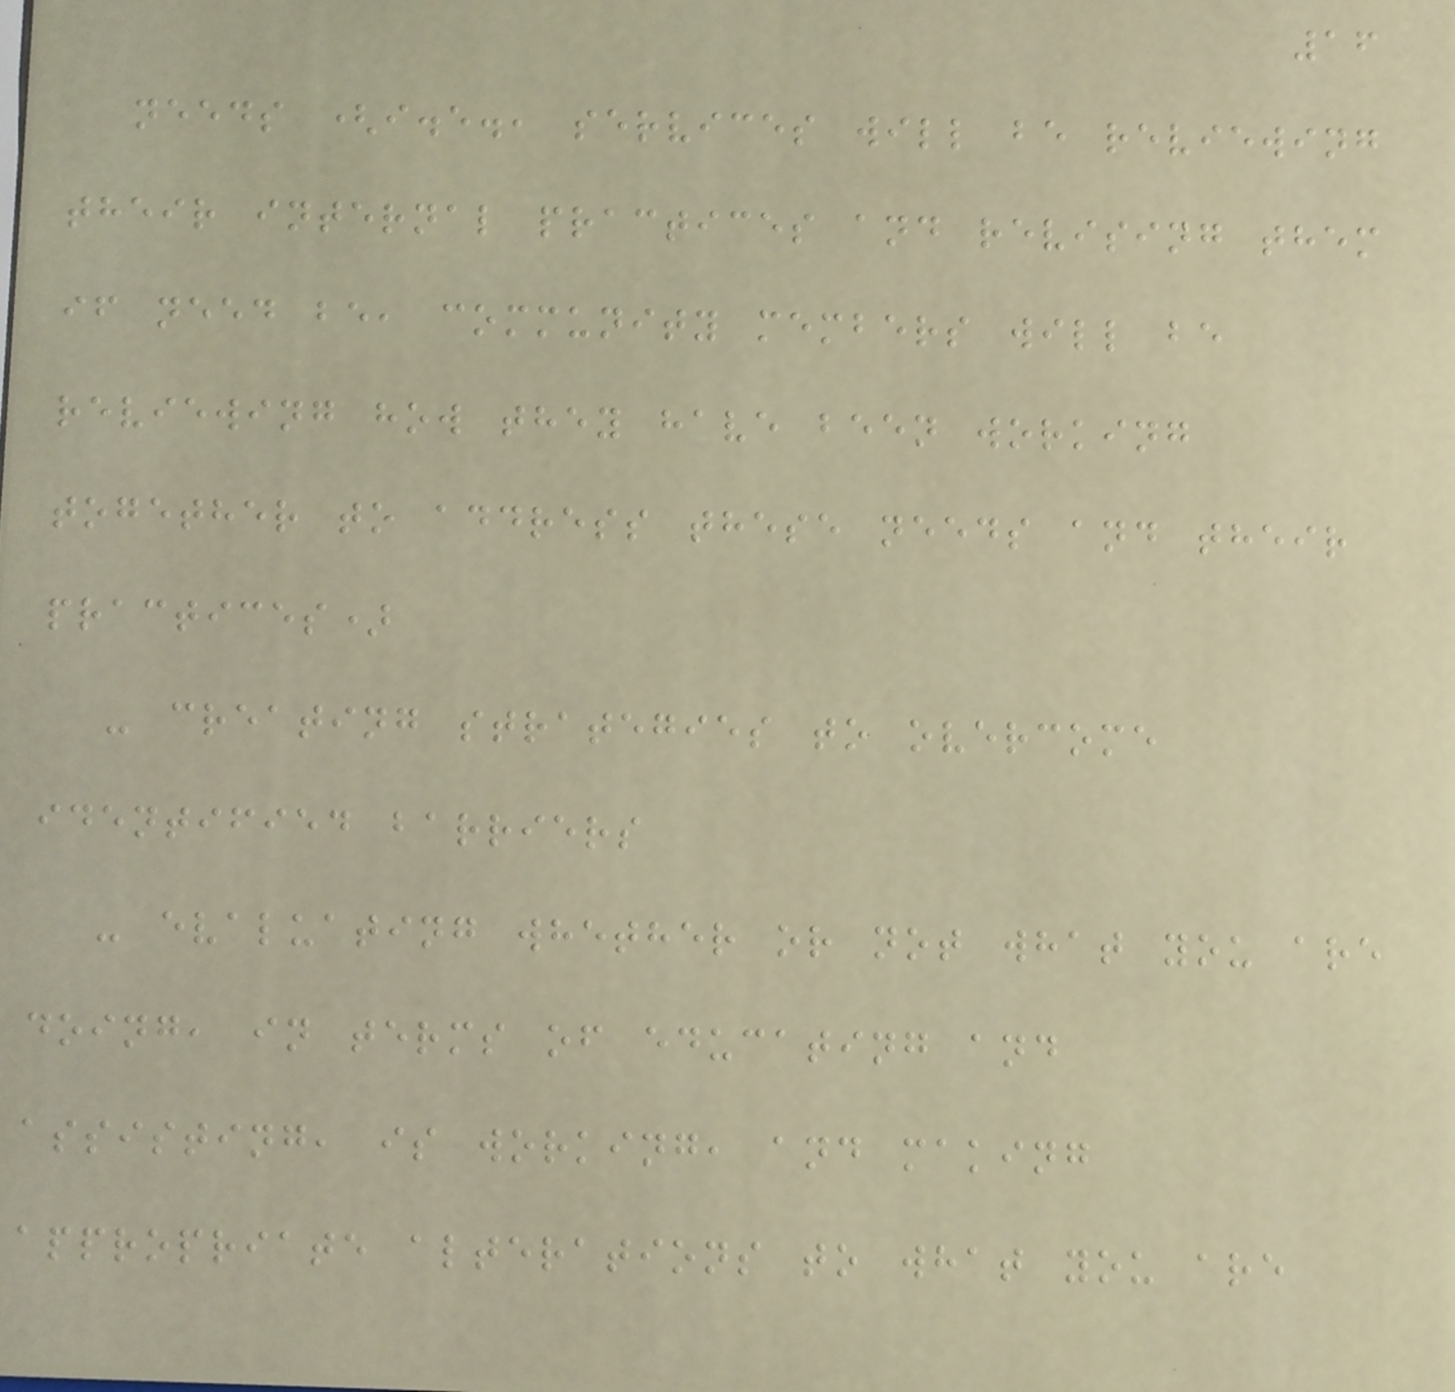16
needs (i.e., services will be reviewing
their internal practices and revising them
if need be, community members will be
reviewing how they have been working
together to address these needs and their
practices)
- creating strategies to overcome
identified barriers
- evaluating whether or not what you are
doing, in terms of educating and
assisting, is working, and making
appropriate alterations to what you are
